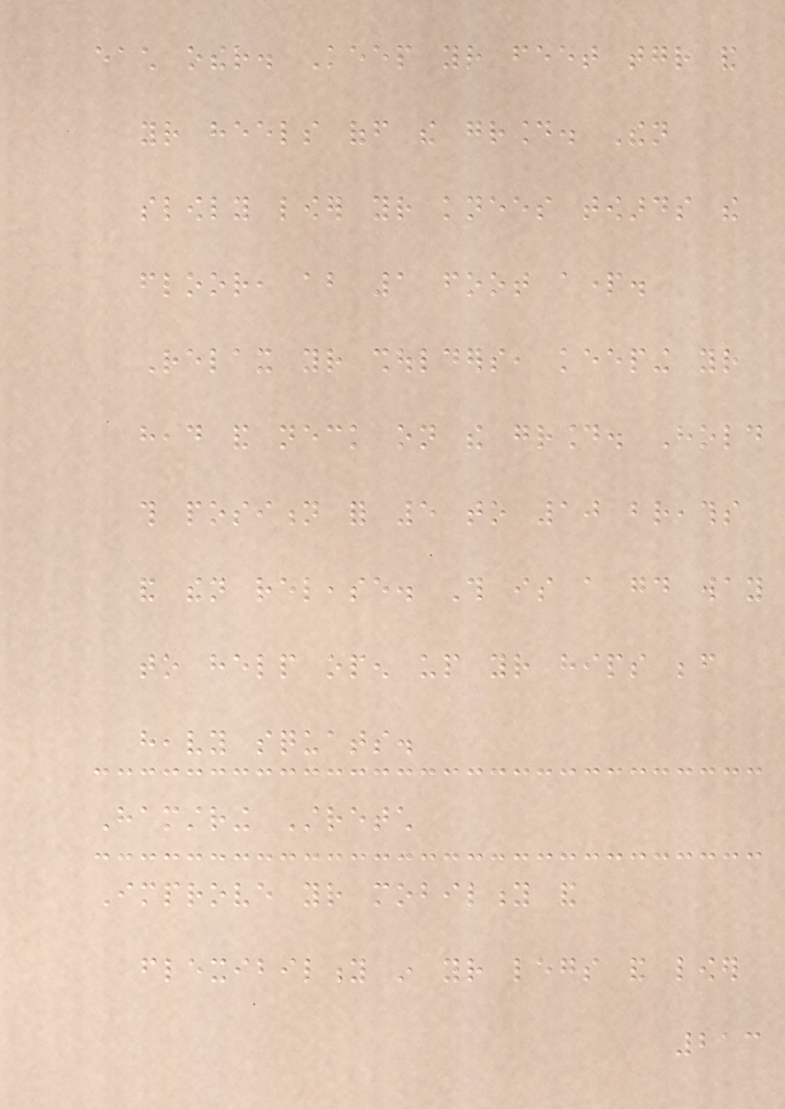each other. Keep your feet together and
your heels off the ground. Then
slowly lower your knees towards the
floor, about 1 foot apart.
Relax your shoulders, keeping your
head and neck on the ground. Hold
this position for 5 to 10 breaths
and then release. This is a good way
to help open up your hips before
heavy squats.
Hamstring Stretch
Improve your mobility and
flexibility in your legs and lower
213
